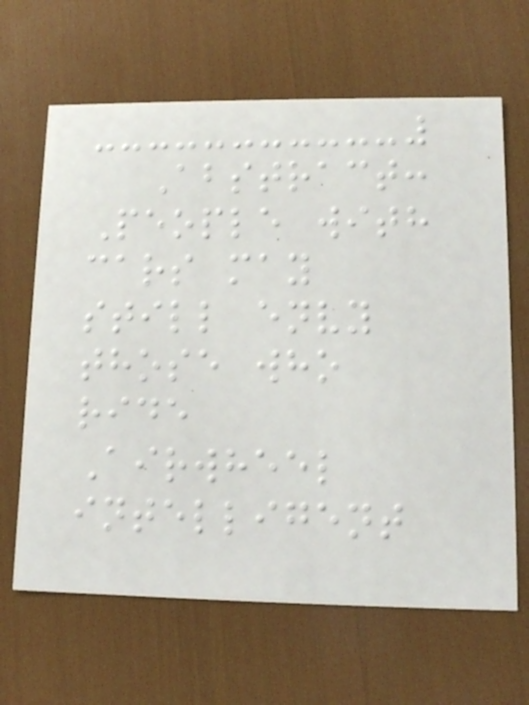Abstract:
People with
cars may
still envy
those who
ride
Airwheel
intelligent
